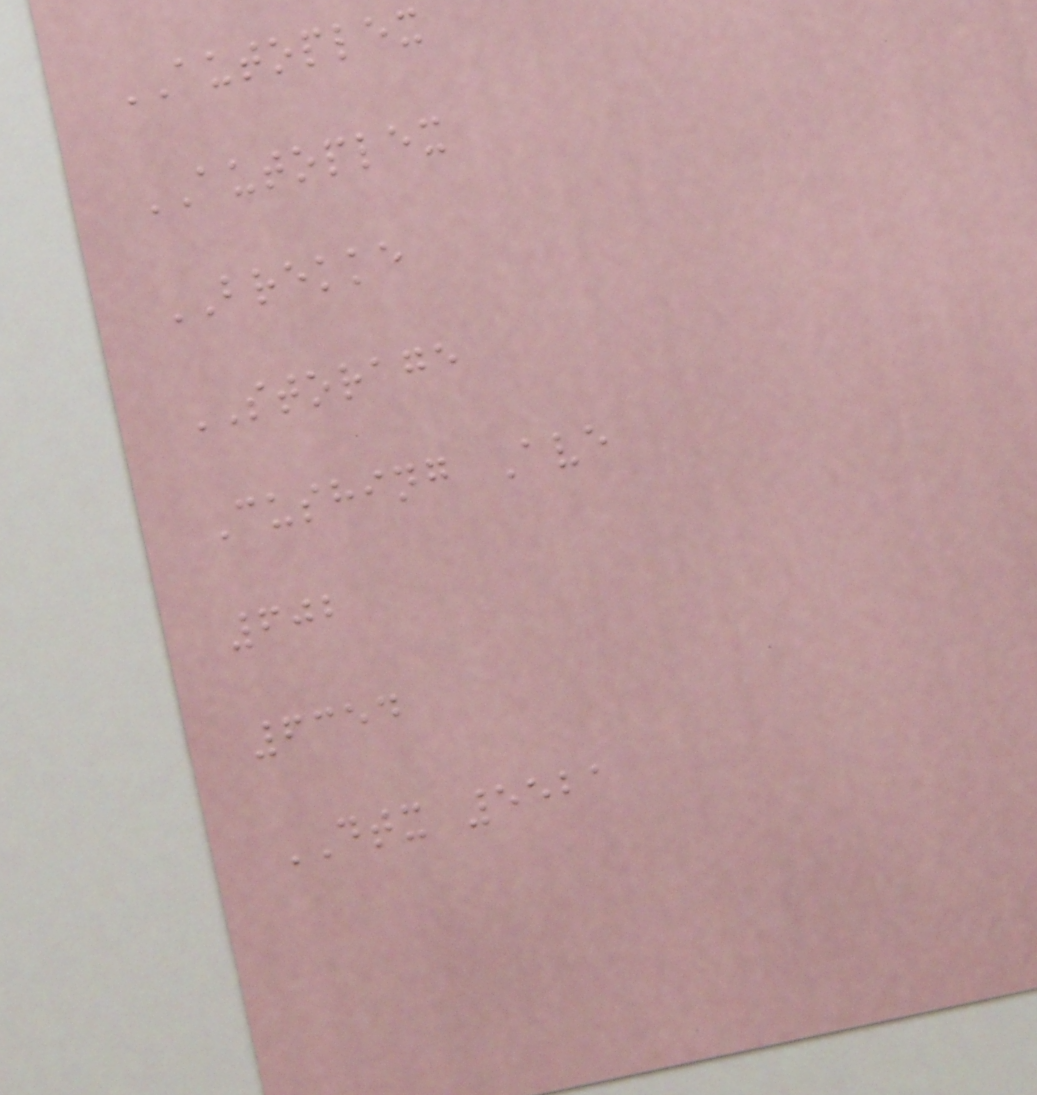AUTOPLEX
AUTOPLEX
BREKKE
STORAGE
Cushing Ave
602
6354
DTX 5521
